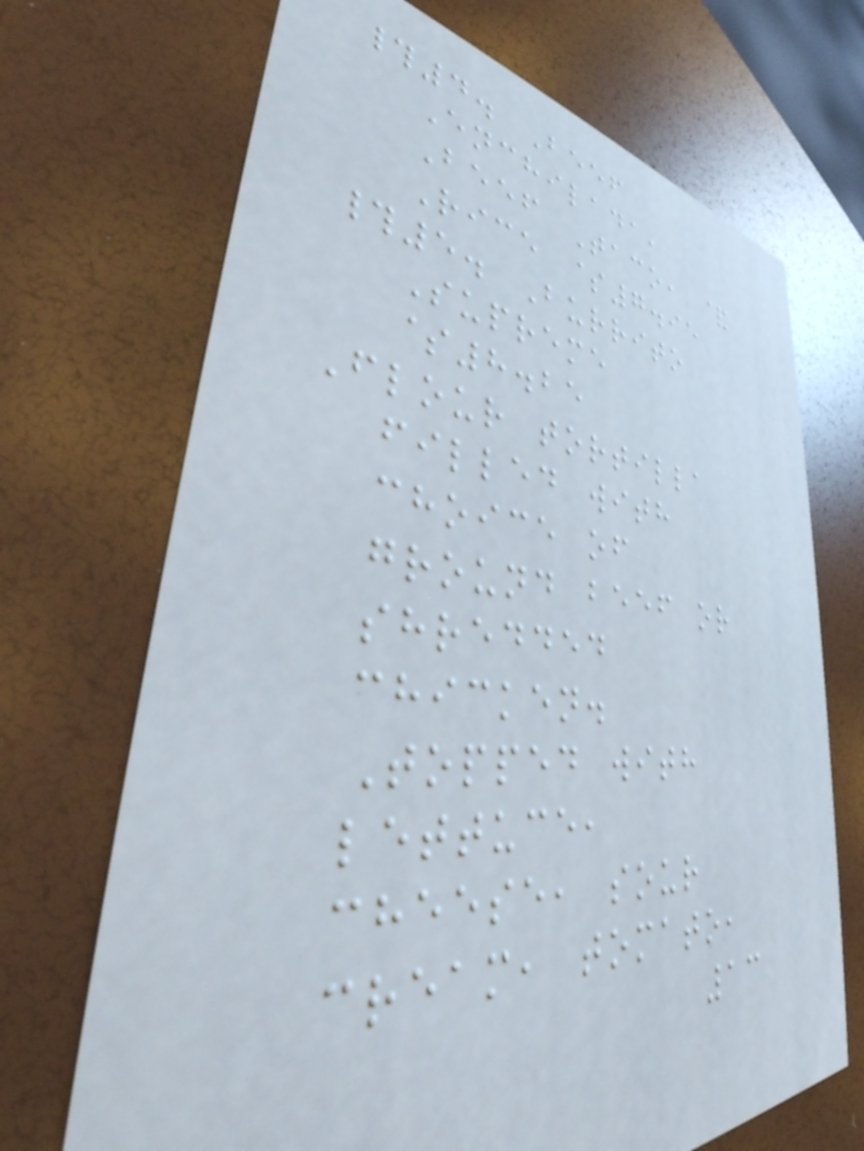#4. Beef
Enchilada,
Beef Taco, &
Rice $7.95
#5. Burrito
Supreme
$8.25
Flour tortilla
filled with
choice of
ground beef or
shredded
chicken.
Topped with
lettuce,
cheese, sour
cream, tomato,
13
